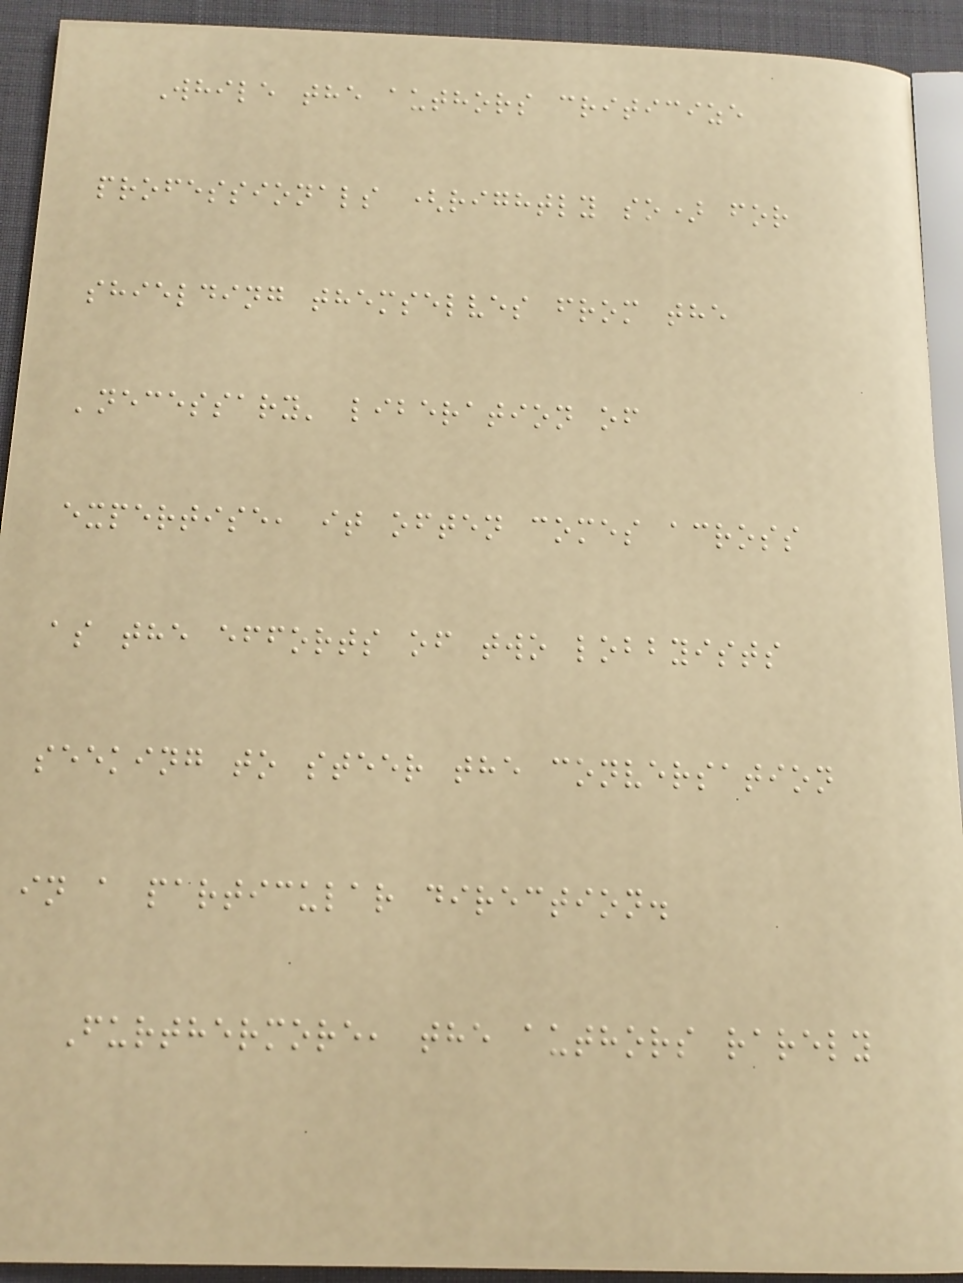While the authors criticize
professionals (rightly so) for
shielding themselves from the
'necessary' liberation of
expertise, it often comes across
as the efforts of two lobbyists
seeking to steer the conversation
in a particular direction.
Furthermore, the authors rarely
